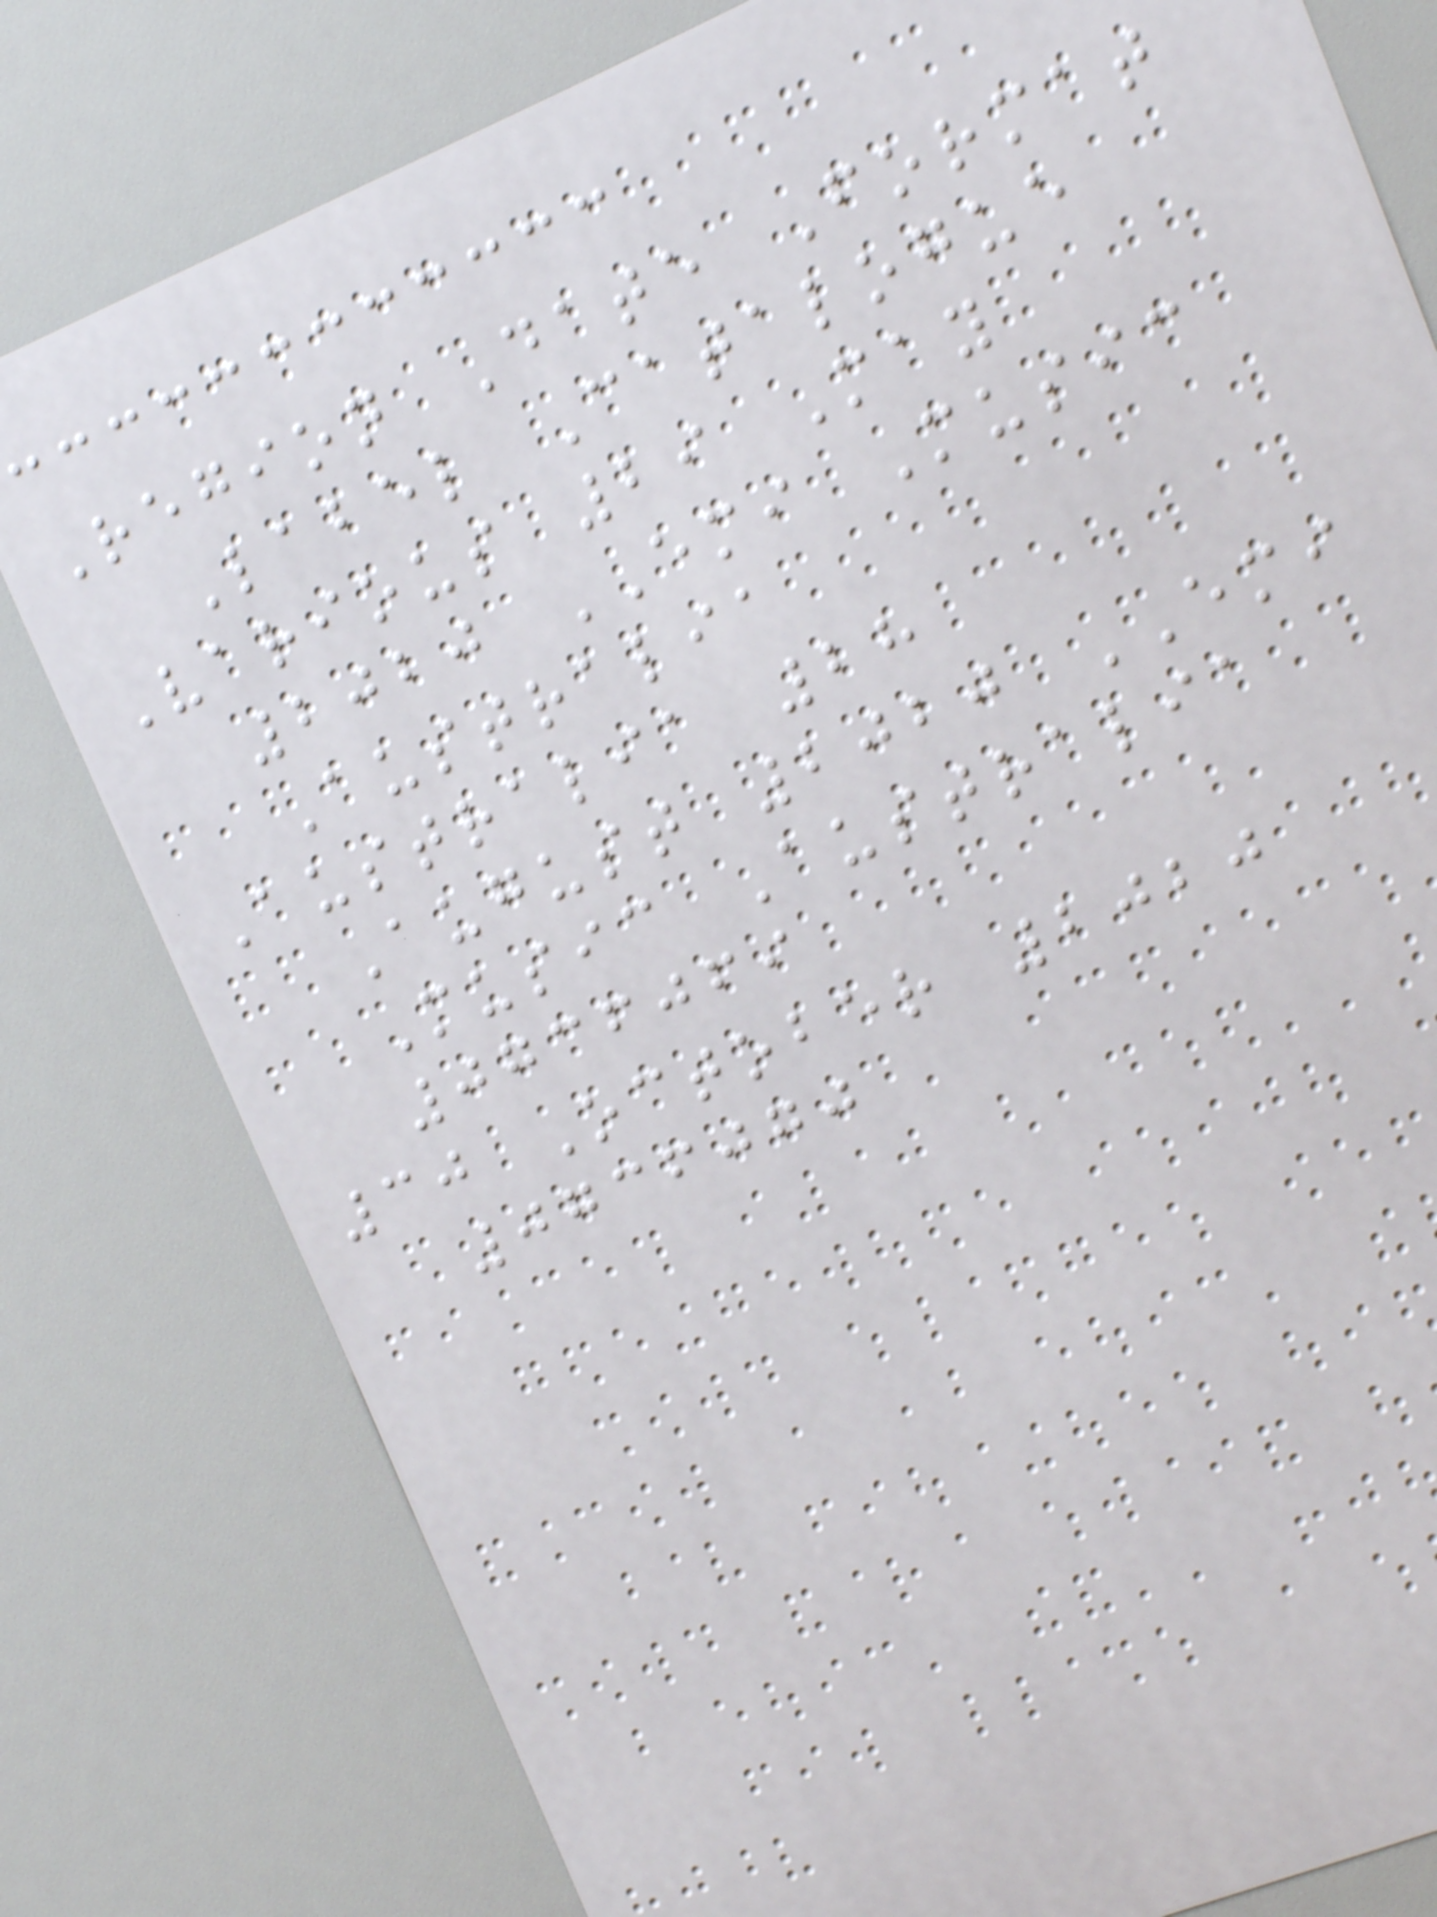Region Date Format
Label Catalogue
Various 29 May
2020 EMI Music
Australia
Australia 28
August 2020 EMI
Music Australia
0736069
30 October 2020
0736070
